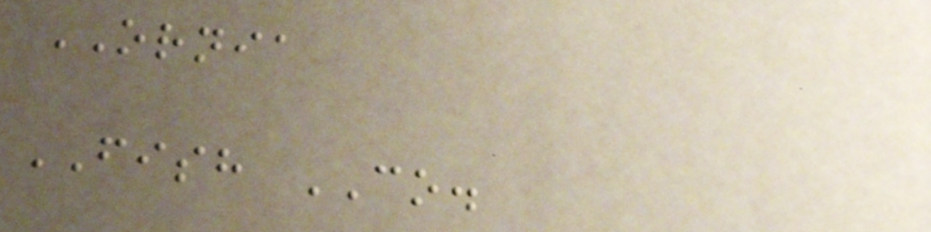ORNIA
FISH CO.
